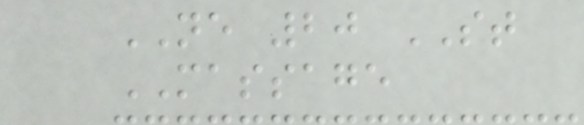NE 20 ST
MASSAGE
